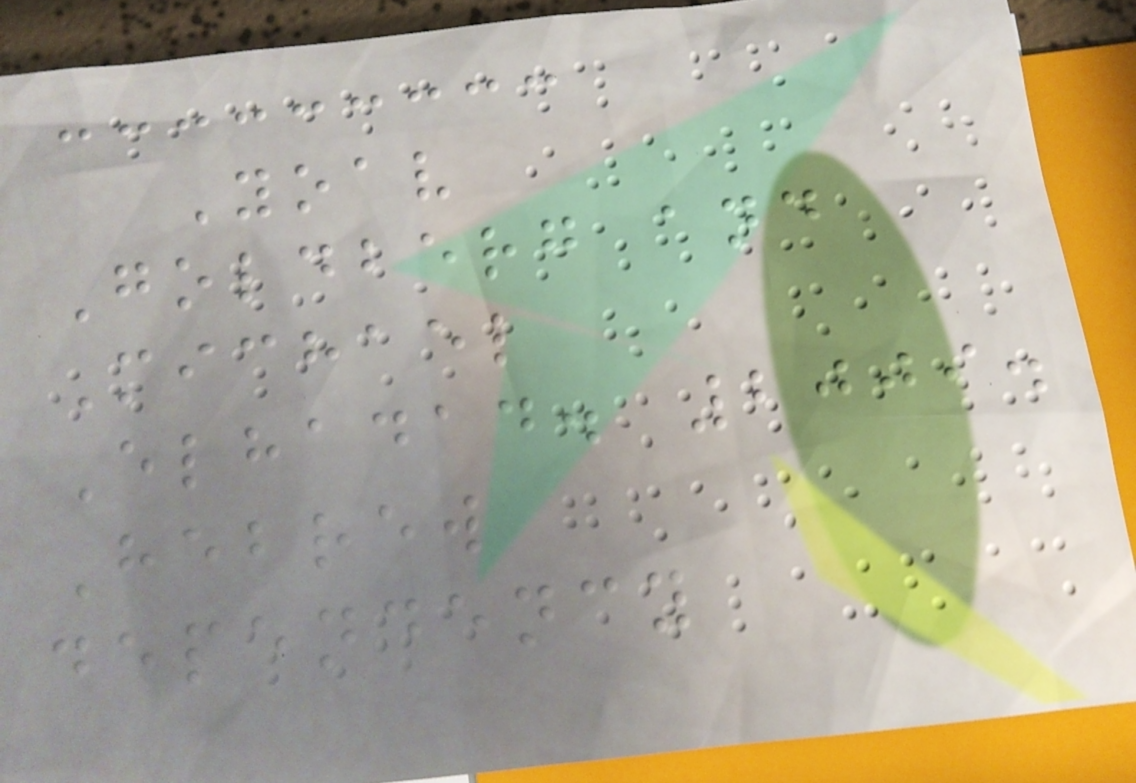Yoav
Goldberg and
Michael
Elhadad. 2009.
Hebrew
dependency
